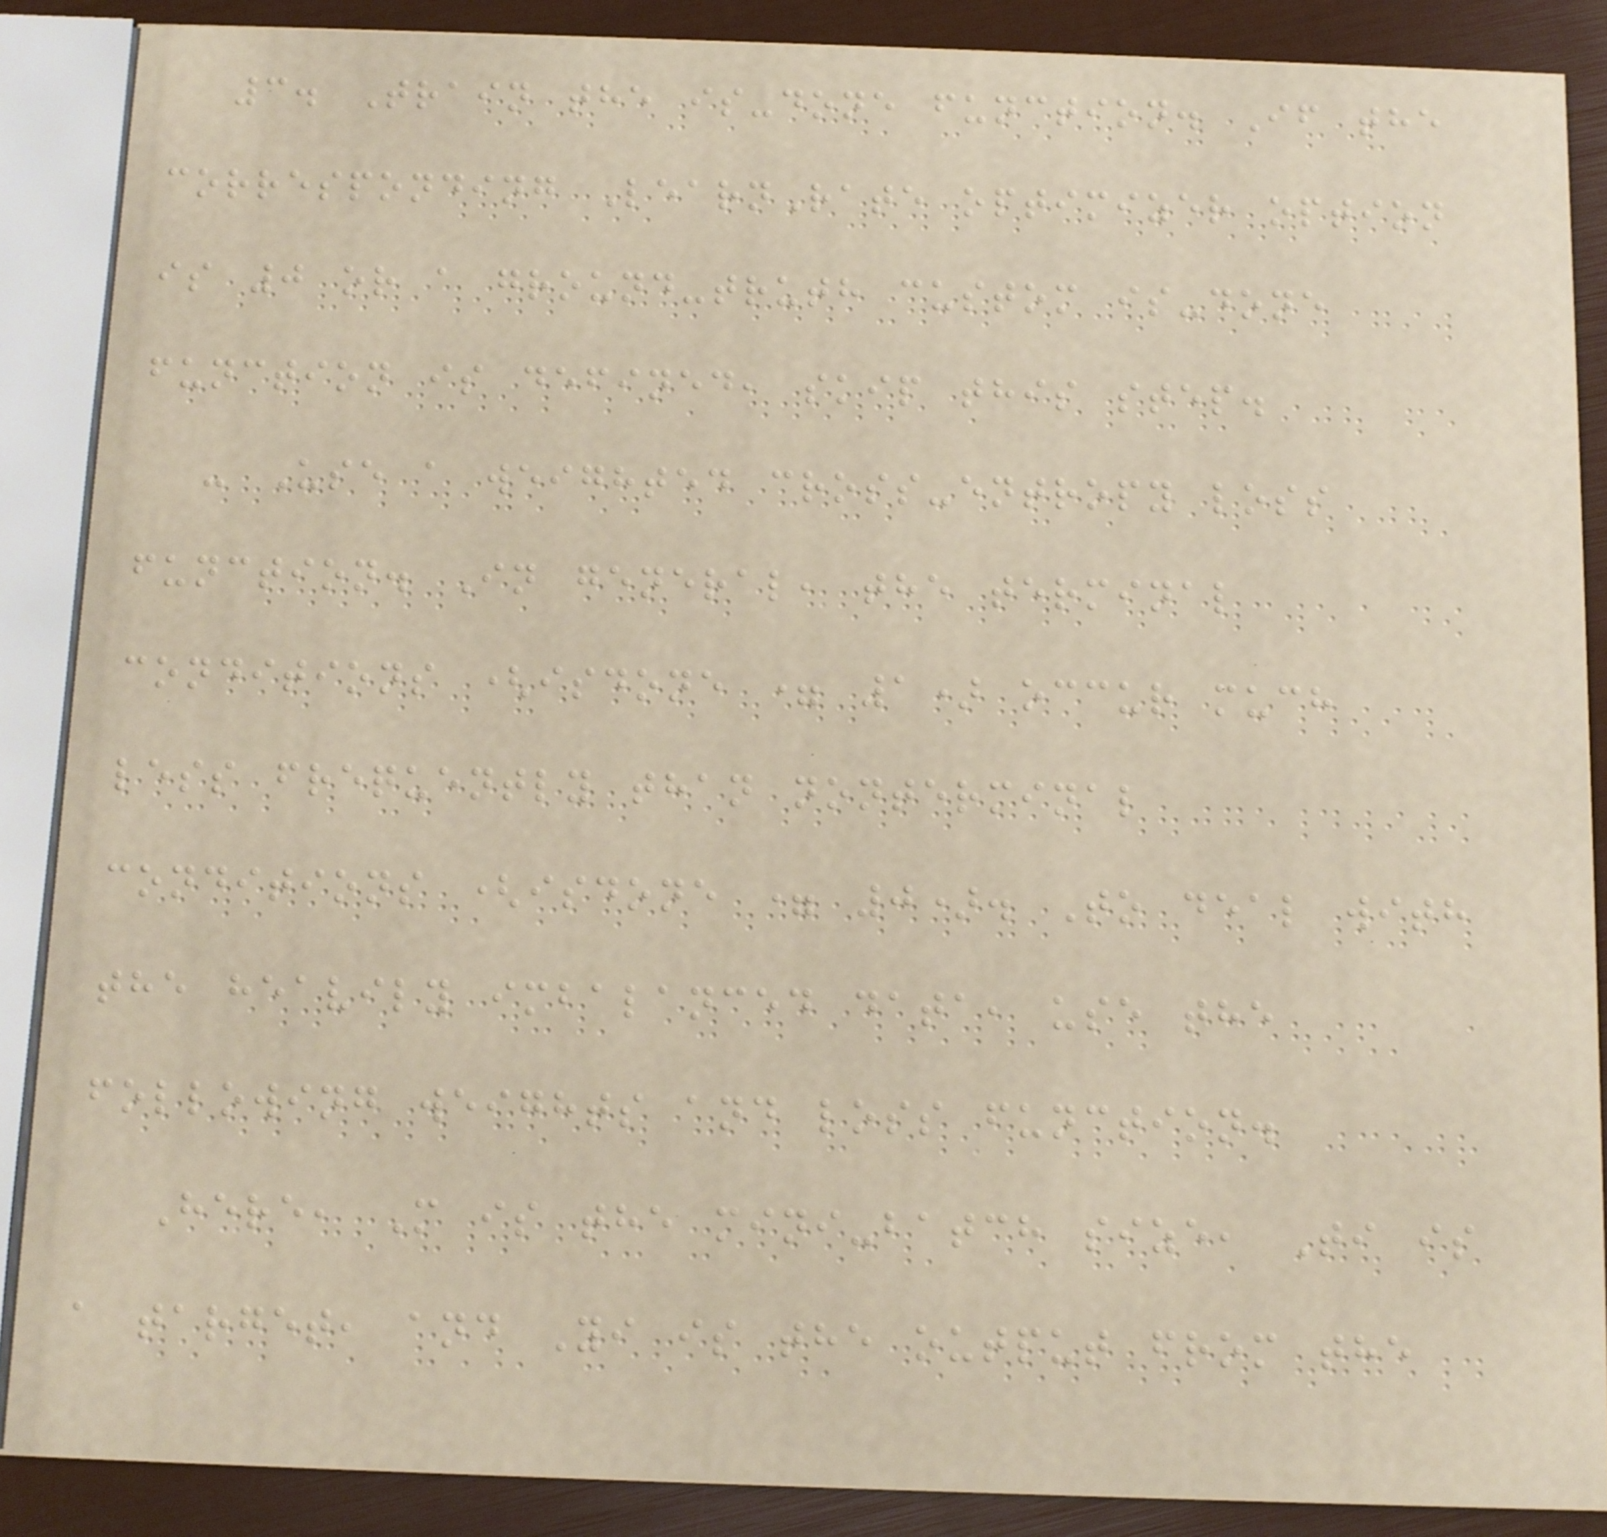3. Train the is-done function. If the
corresponding LearnRate optimizer option
is 0 or a ground-truth custom is-done
function is defined, skip this step.
- Use a weighted cross-entropy loss
function. In general, the terminal
conditions (isdone = 1) occur much
less frequently than nonterminal
conditions (isdone = 0). To deal with
the heavily imbalanced data, use the
following weights and loss function.
Here, M is the mini-batch size, Ti is
a target, and Yi is the output from the
